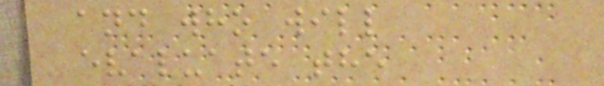and who will
evaluate the
